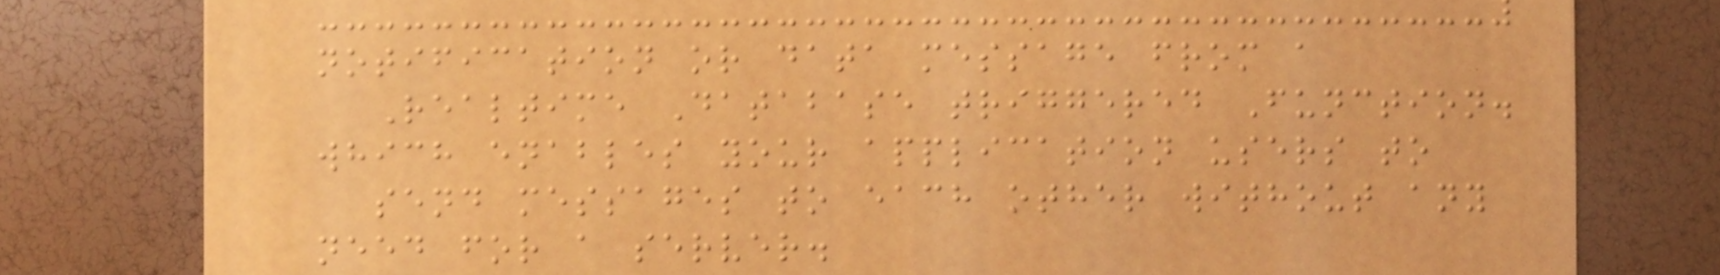notification or data message from a
Realtime Database triggered Function.
which enables your application users to
send messages to each other without any
need for a server.
